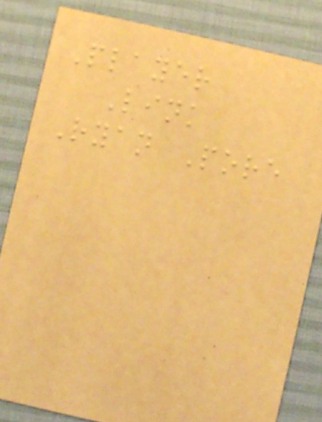Player
Link
Ryan Pore
